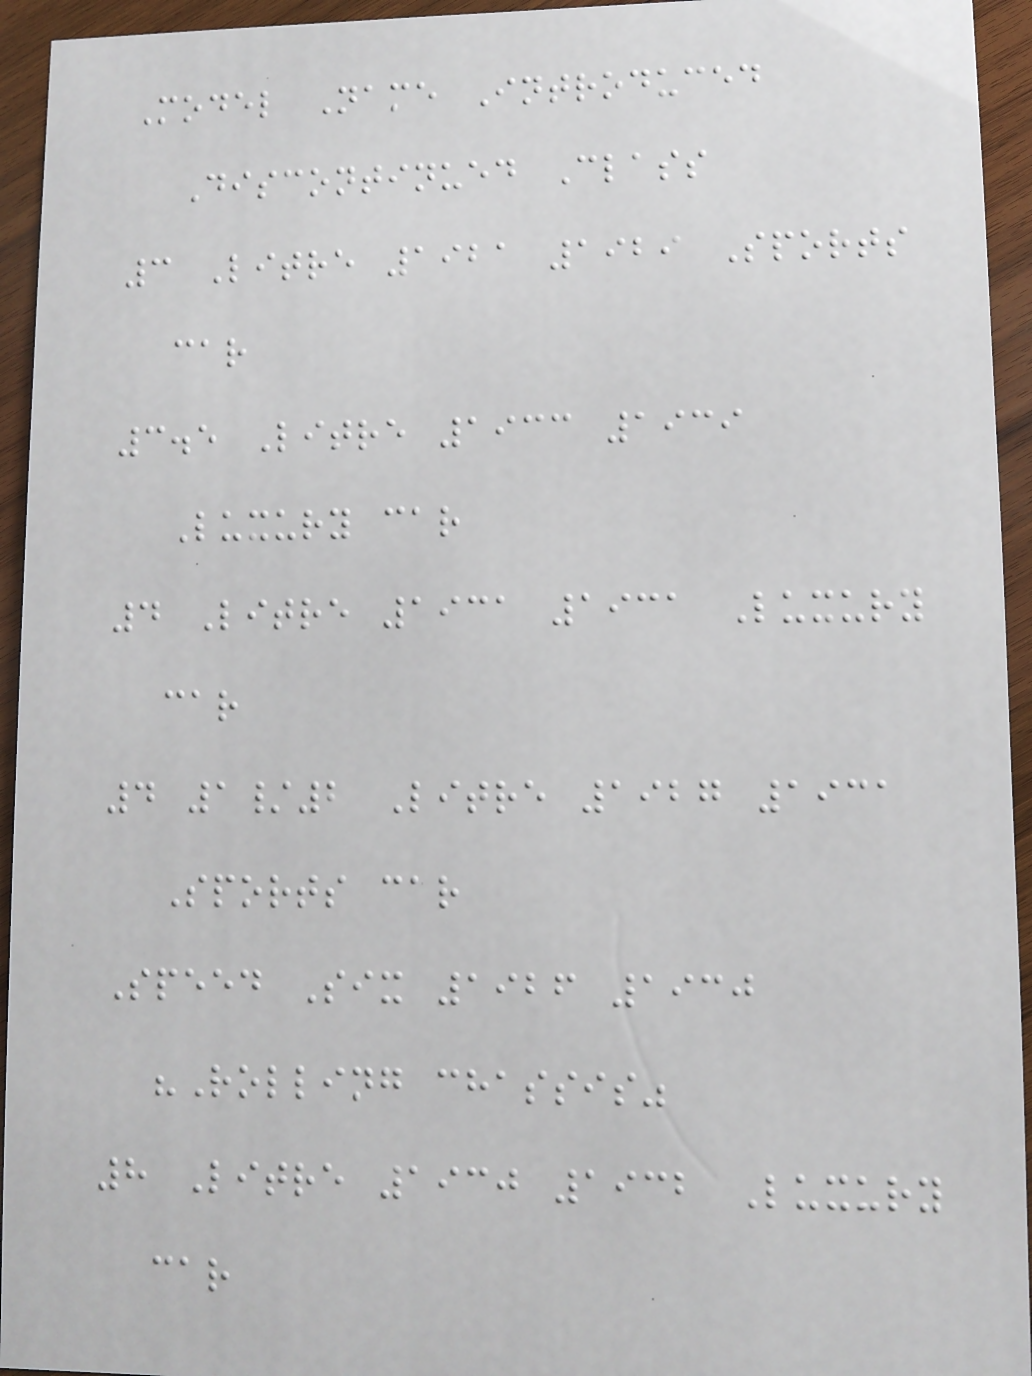Model Name Introduced
Discontinued Class
3 Litre 1921 1929 Sports
car
3.5 Litre 1933 1939
Luxury car
4 Litre 1931 1931 Luxury
car
4 1/2 Litre 1927 1931
Sports car
Speed Six 1926 1930
"Rolling chassis"
8 Litre 1930 1932 Luxury
car
